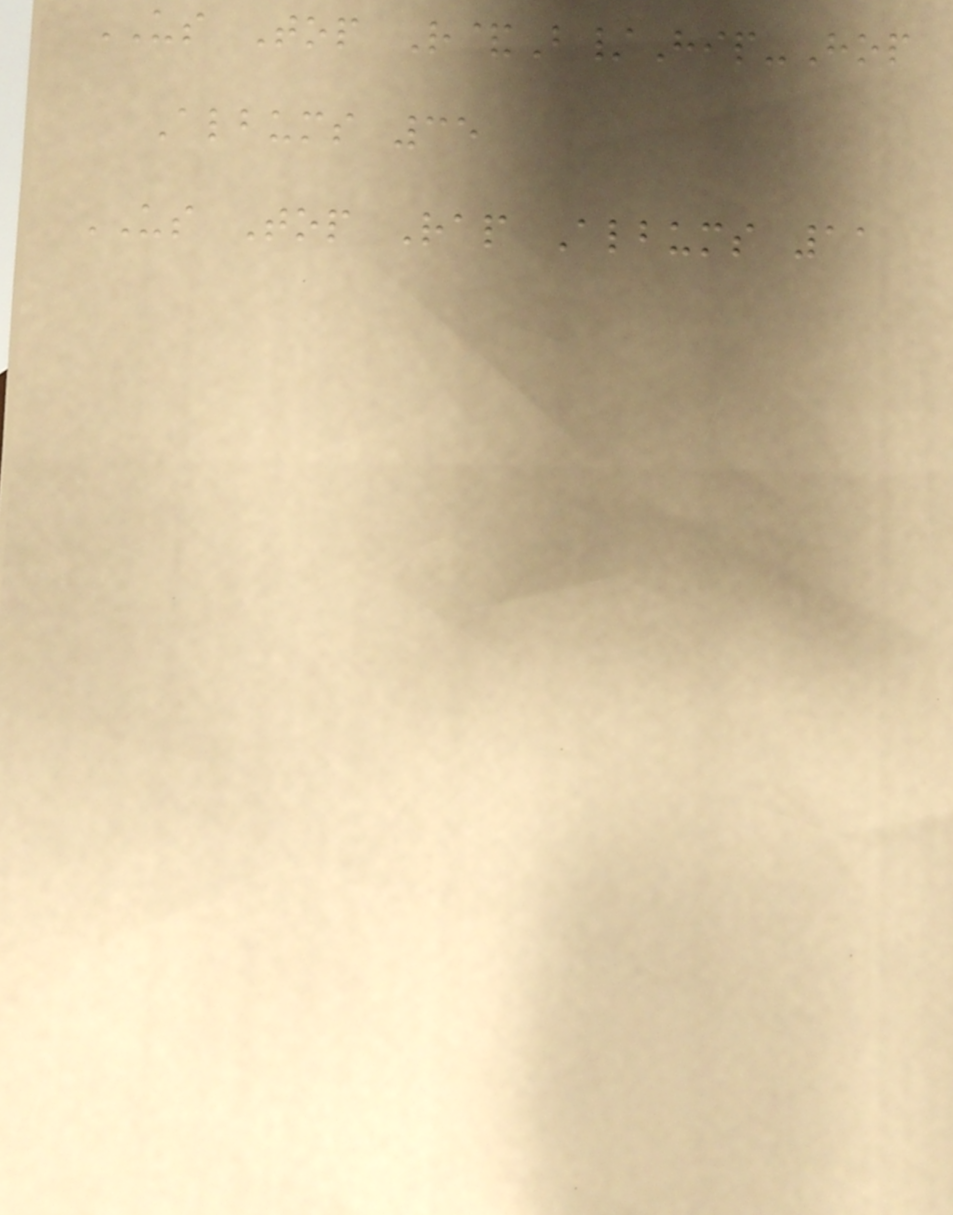US Top R&B/Hip-Hop
Albums 35
US Top Rap Albums 11
